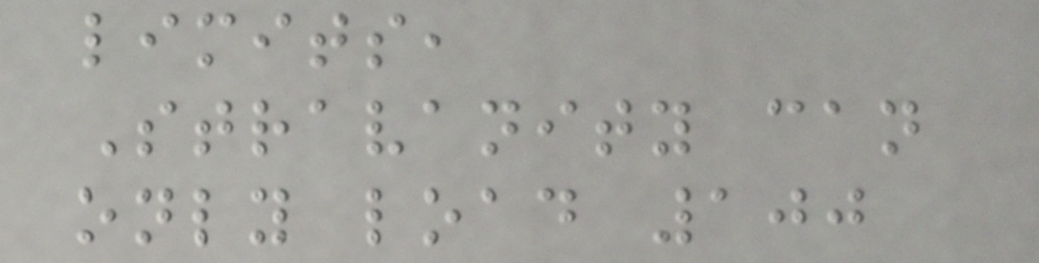limits,
Stravanity can
only load 100
